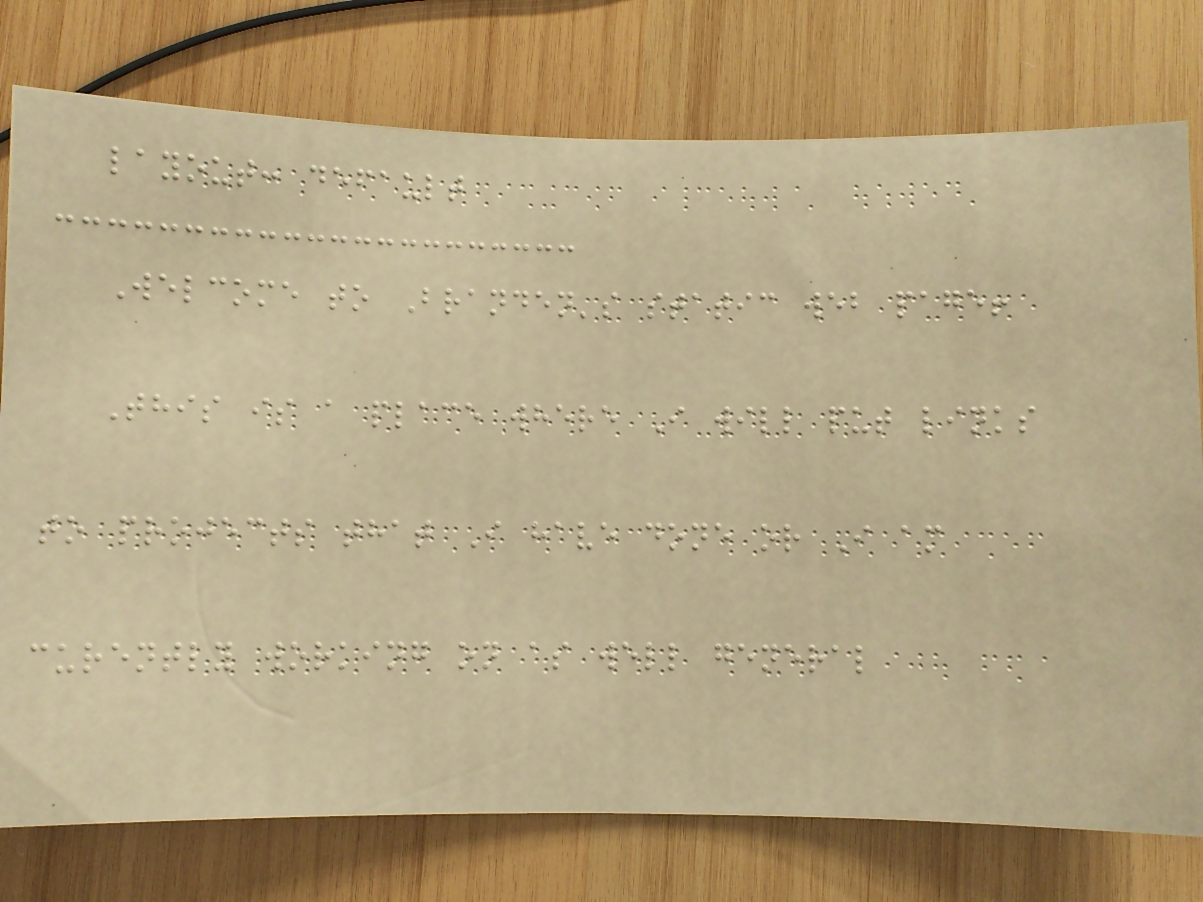layout: default
Welcome to Branden's static web page!
This is a place where I will put links
to projects that I have done or I am
curently working on as well general
